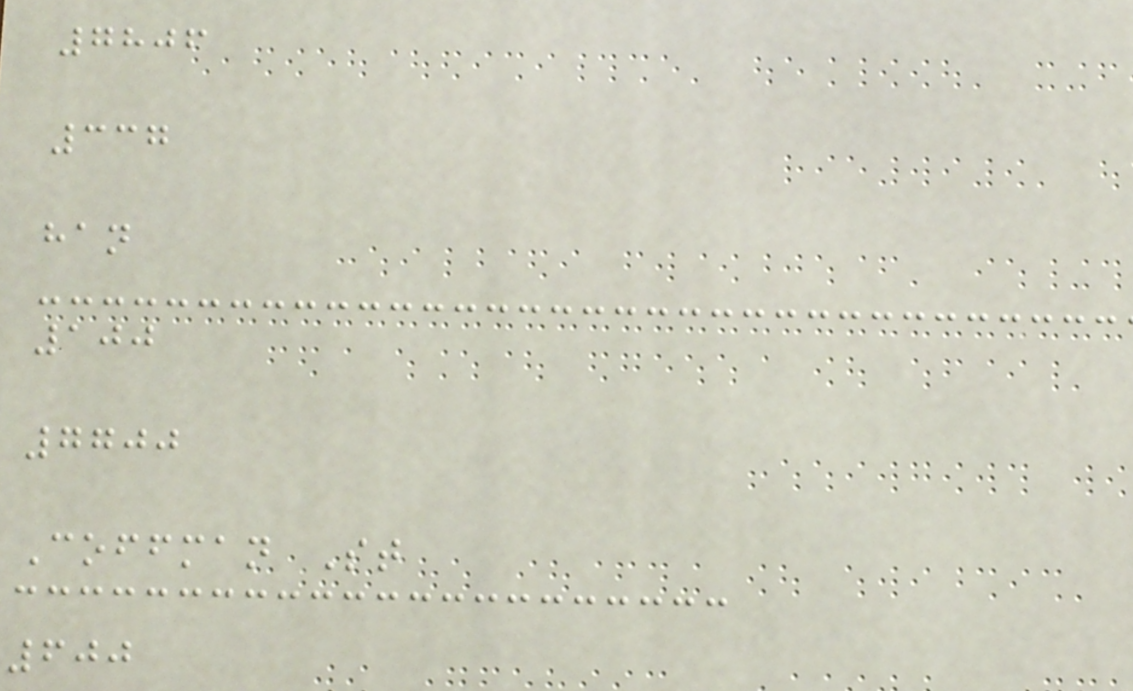7806
337
han
100
7700
Coffman St
600
